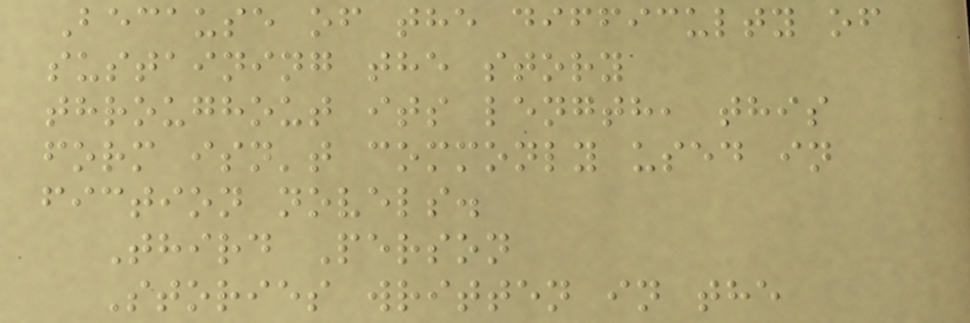Because of the difficulty of
sustaining the story
throughout its length, this
form isn't commonly used in
fiction novels.
Third Person
Stories written in the
